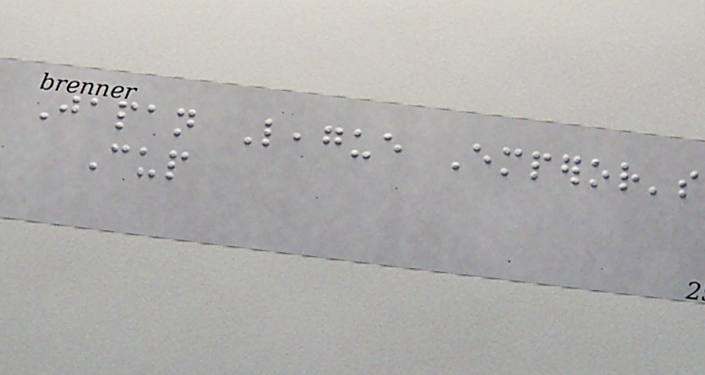Japan League Emperor's
Cup
